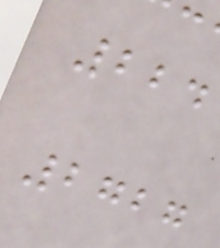224
2727
